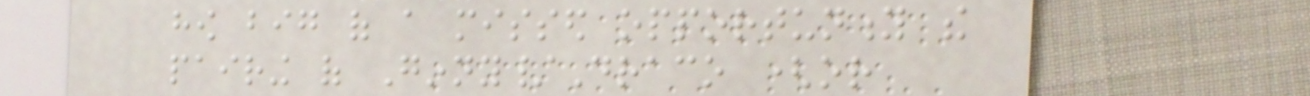how big of a missed opportunity the
pairing of Ginny/Draco (or
